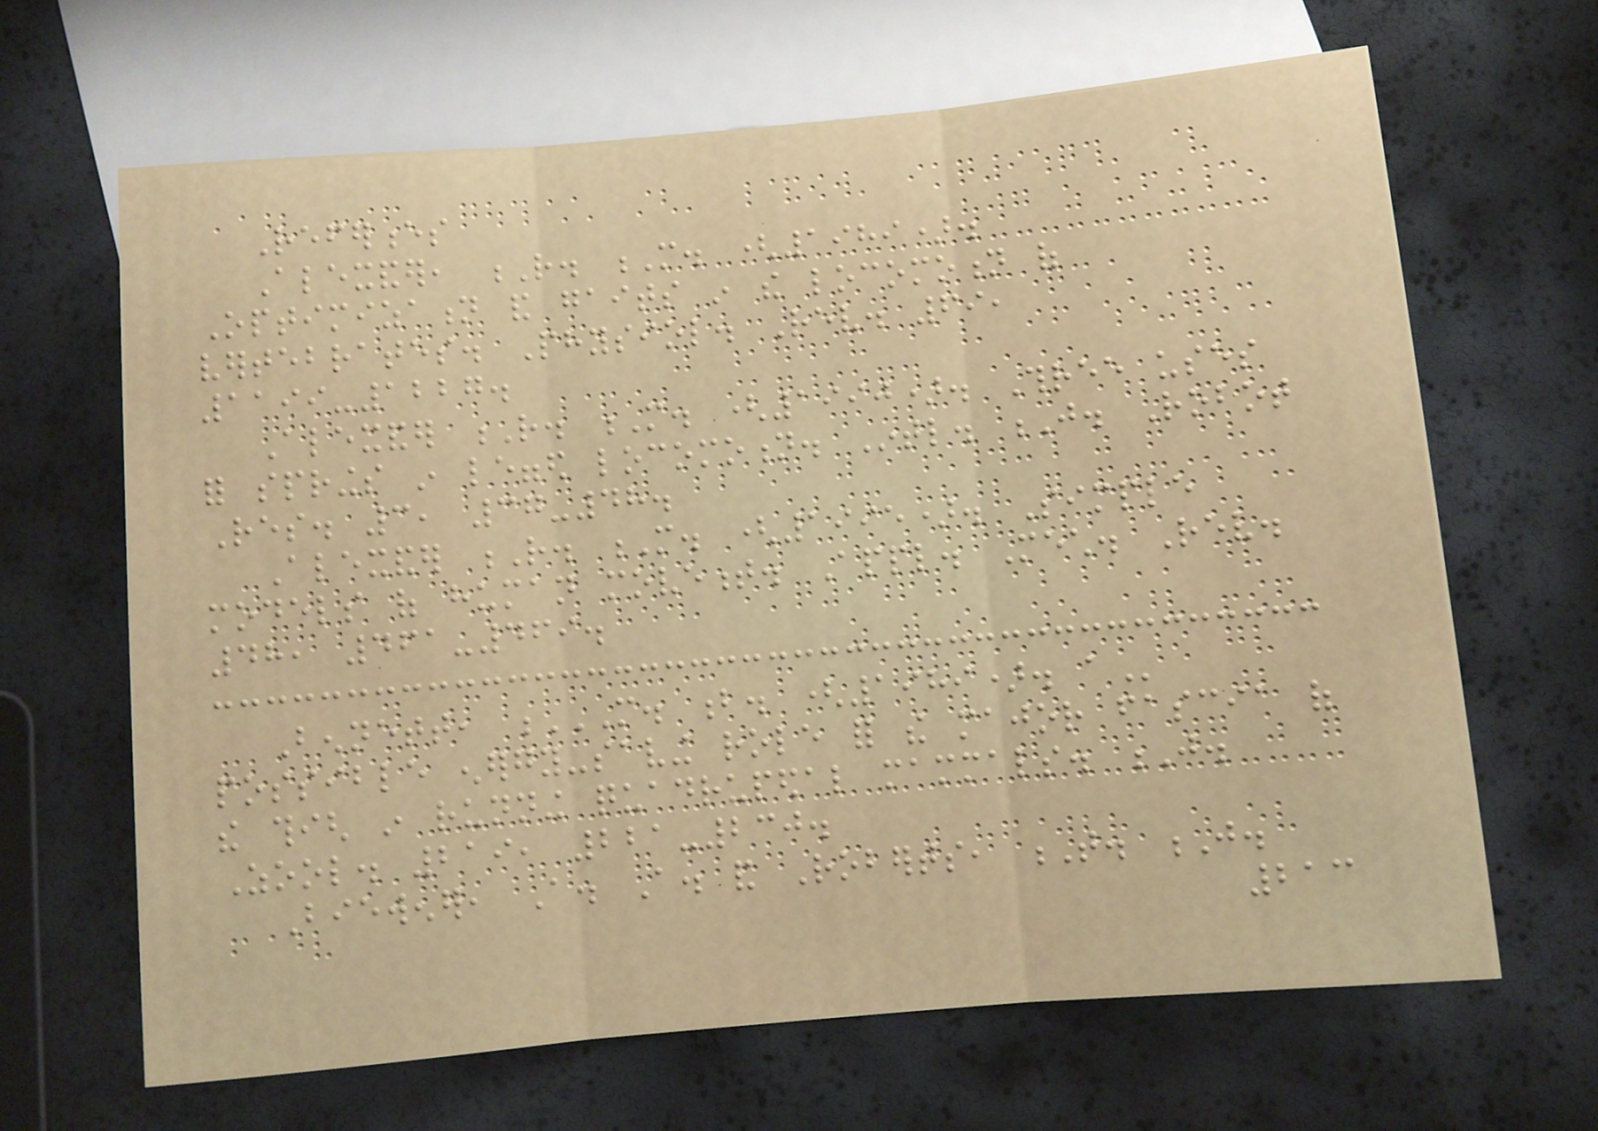References
Alexander, R. M. (1989).
Optimization and gaits in the locomotion of
vertebrates. Physiol. Rev. 69,
1199-1227.
Alexander R. M. (1990). Three uses
for springs in legged locomotion. Intl. J. Robot
Res. 3, 37-48.
Alexander R. M. (1995). Simple
models of human movement. Appl. Mech. Rev.
48, 461-469.
Bennett, M. B. (1989). A
possible energy-saving role for the major fascia of
the thigh in running quadrupedal mammals. J.
Zool. 219, 221-230.
Biewener, A. A. and Roberts, T. J.
213
